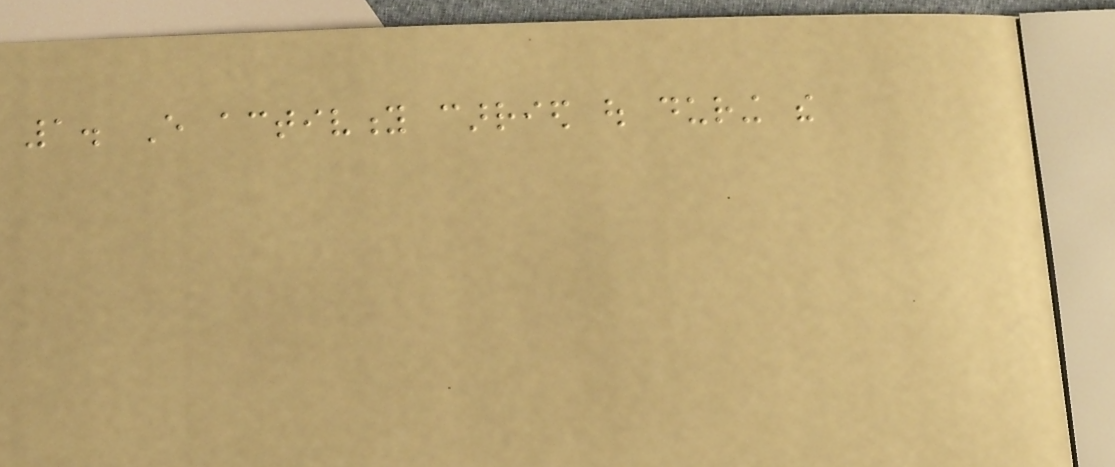1. Every activity carried out during the
